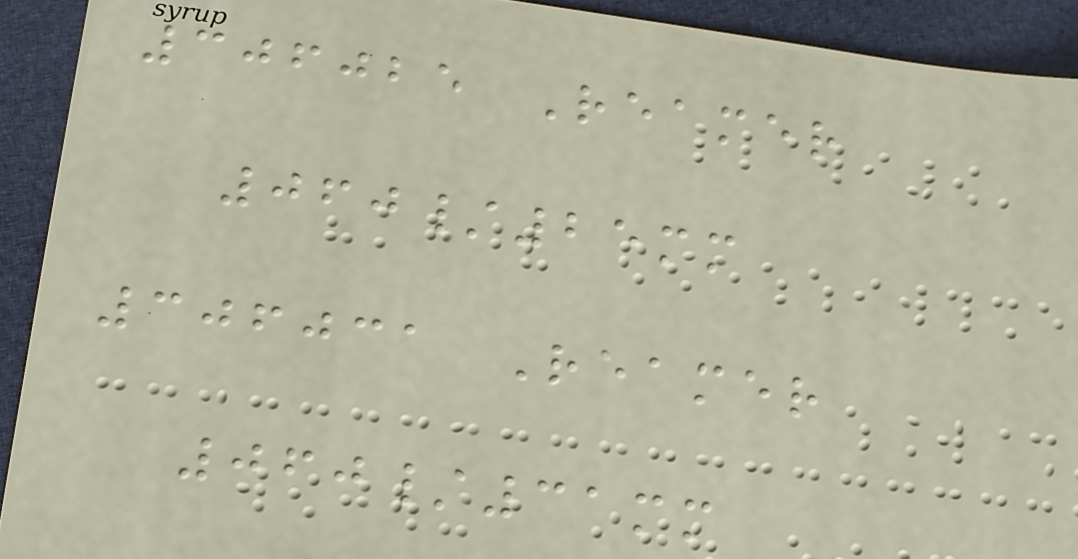306025 Reamer
060/25mm
306031 Reamer
060/31mm
